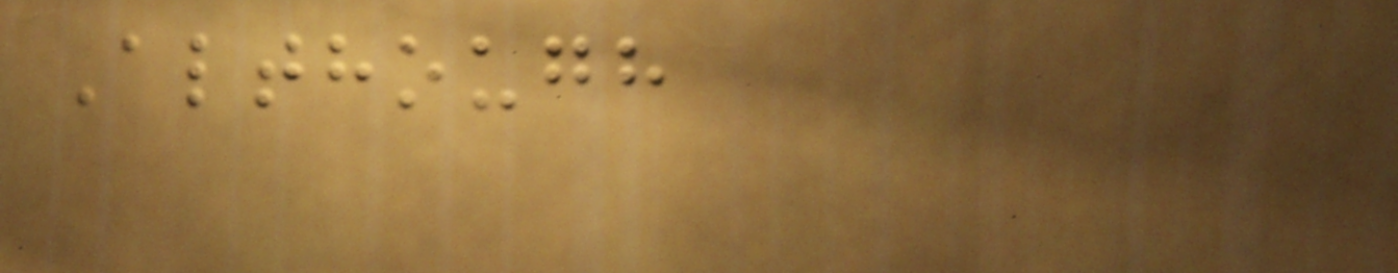Although
